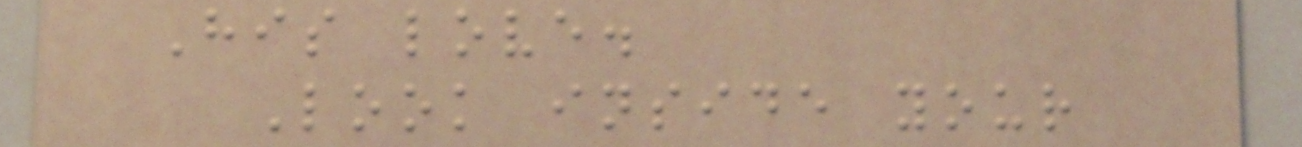His love.
Look inside your
